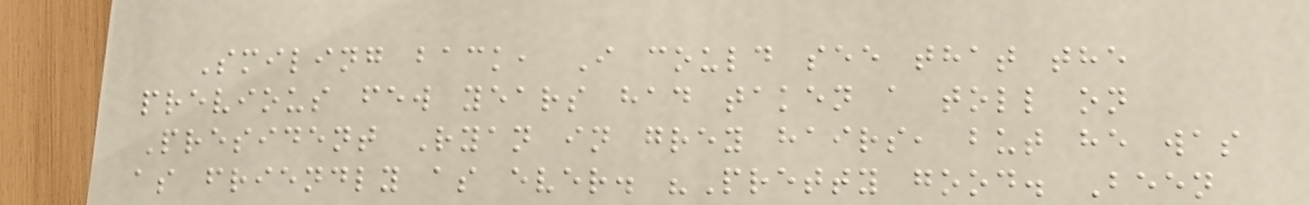Smiling back, I could see that the
previous few years had taken a toll on
President Ryan in grey hairs, but he was
as friendly as ever. "Pretty good. Been
